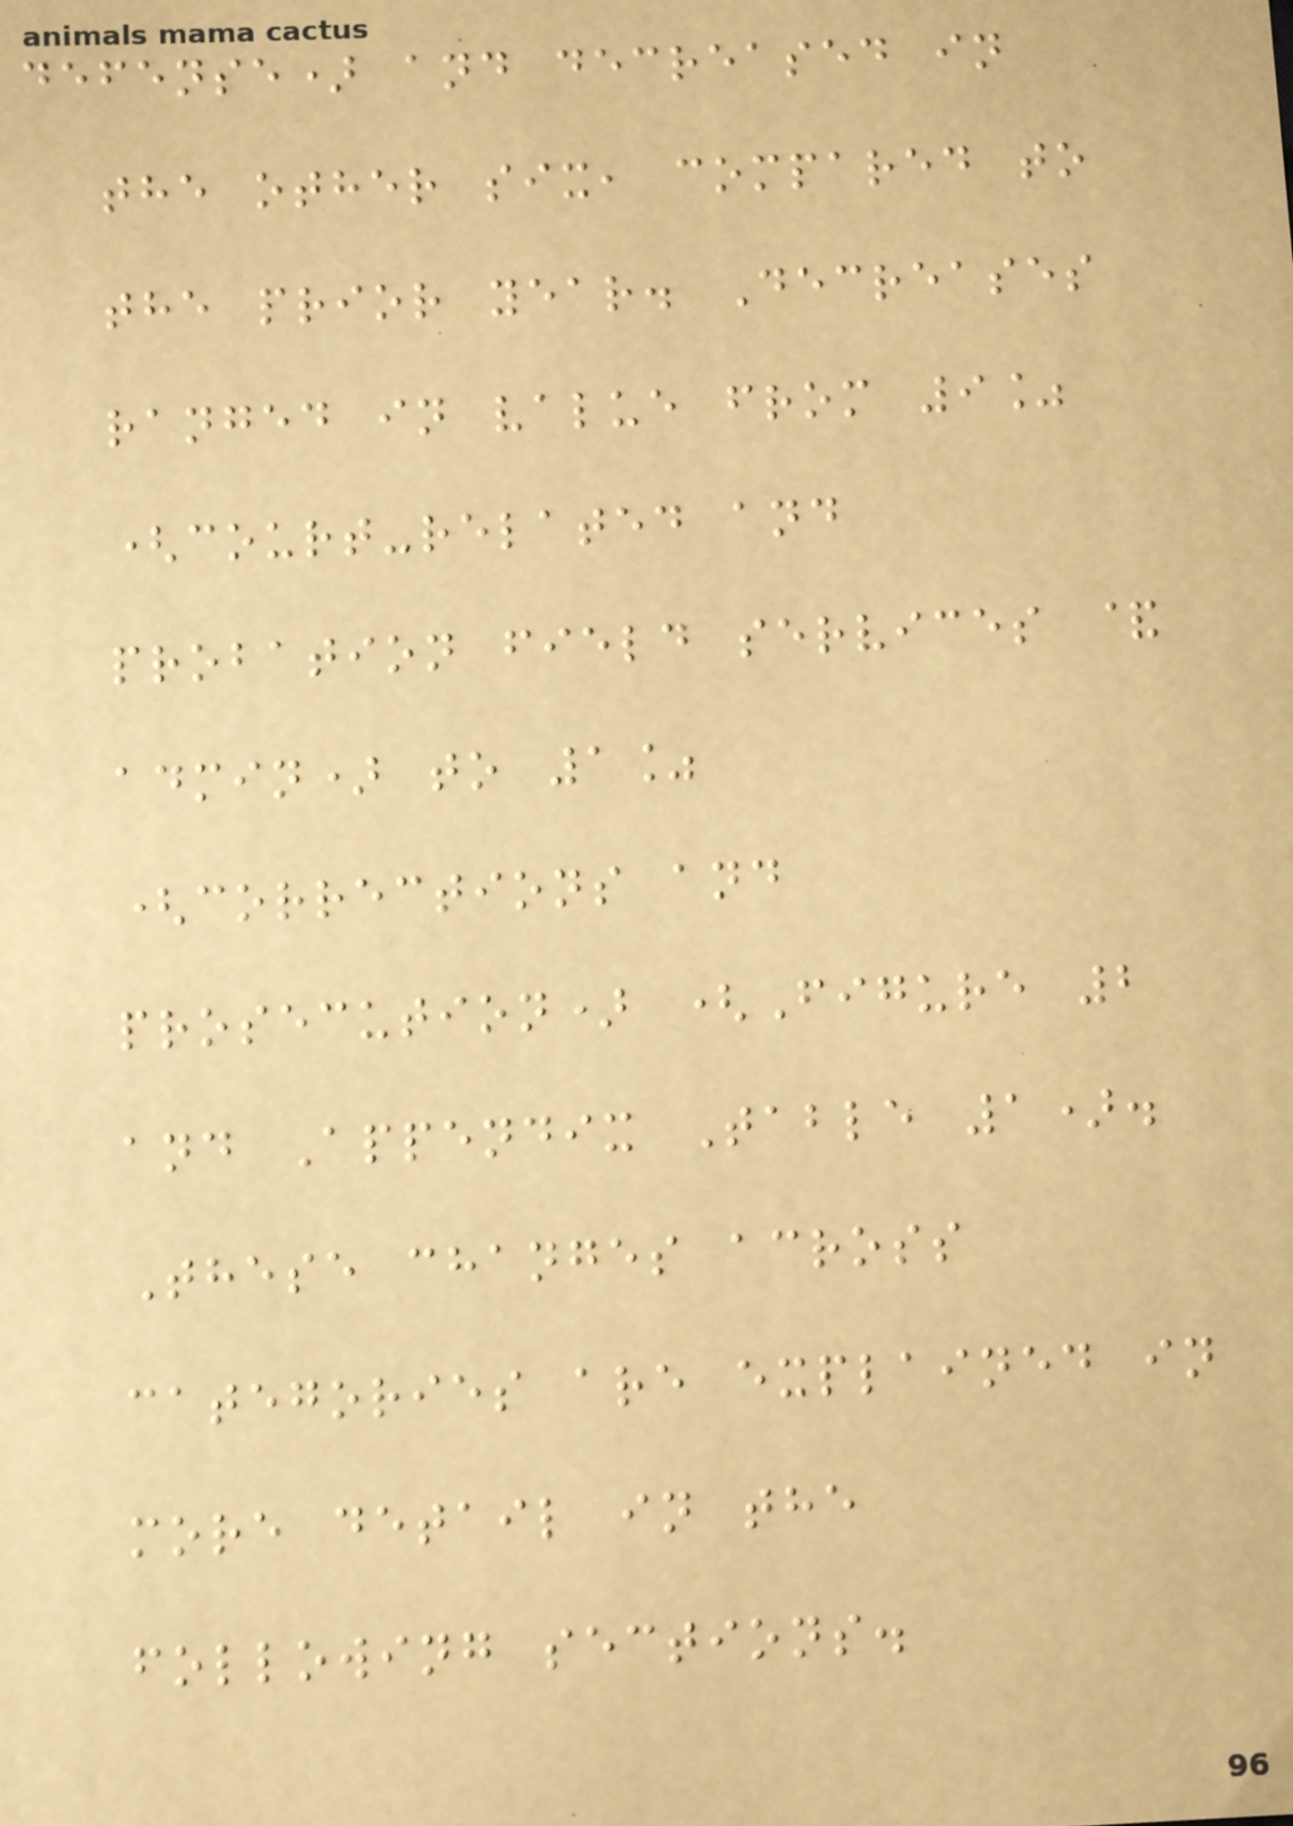defense) and decreased in
the other six, compared to
the prior year. Decreases
ranged in value from 9%
(court-related and
probation field services &
admin) to 1%
(corrections and
prosecution) (Figure 2
and Appendix Table 1).
These changes across
categories are explained in
more detail in the
following sections.
